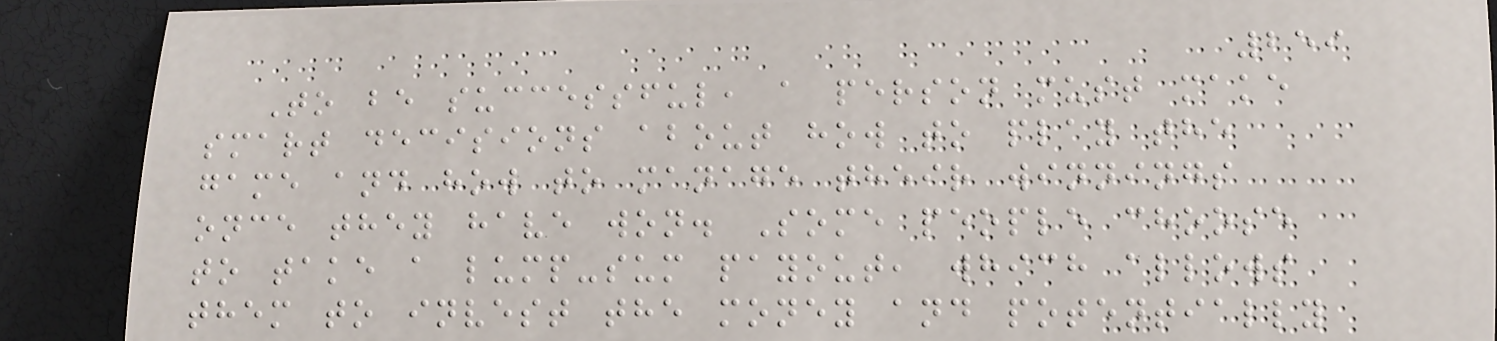259
To be successful, a person must make
smart decisions about how to play the
game and how to manage their winnings
once they have won. Some people choose
to take a lump-sum payout, which allows
them to invest the money and potentially
